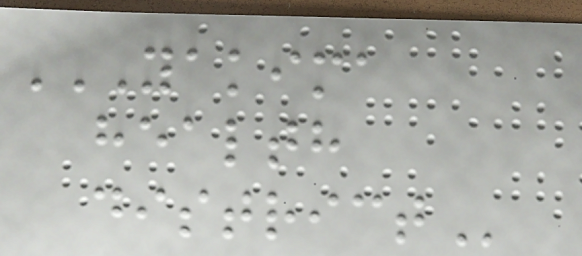YAKIMA
HEALTH
DISTRICT
